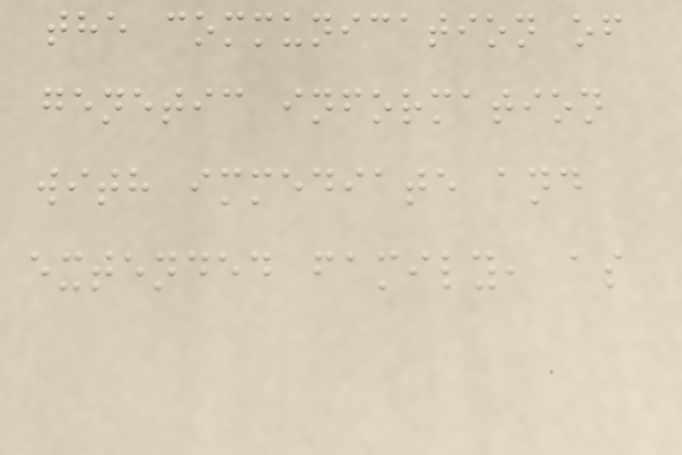the communication of
genetic information
with immediate and
extended family, as
